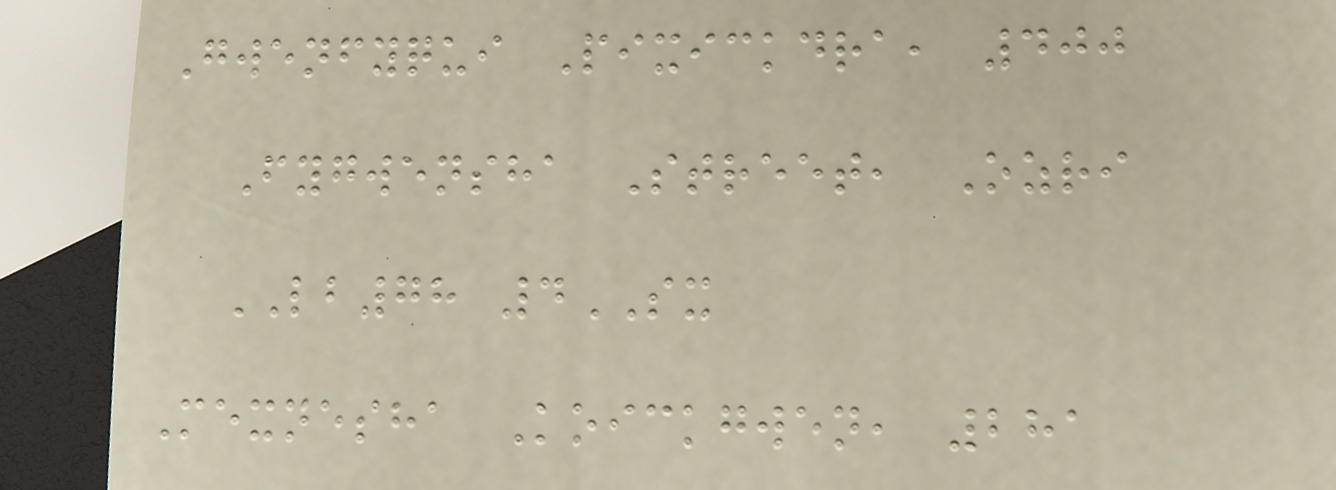Gwenfyqui Pixickdra, 400
Fygwensha Street, Ozri
LB78 4SX
Mexnesha Koickgwen, 281
